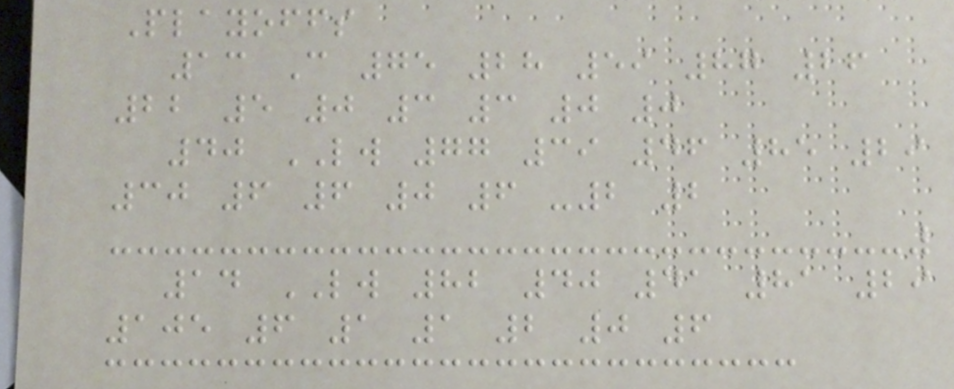Playoffs
13 C 75 28 59 87 26
22 5 0 3 3 0 0
40 LW 77 39 46 85 29
30 6 6 0 6 -2 2
14 LW 82 40 41 81 29
105 6 1 1 2 0 6
